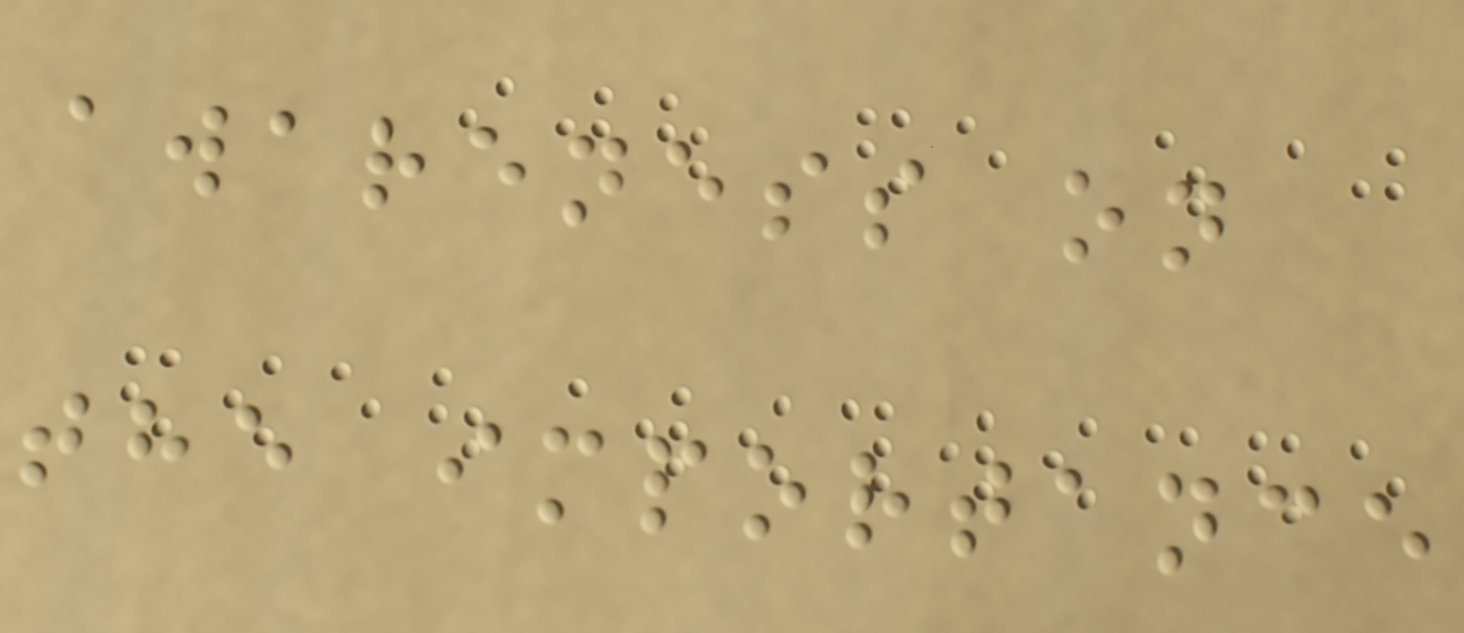awareness on
the importance
